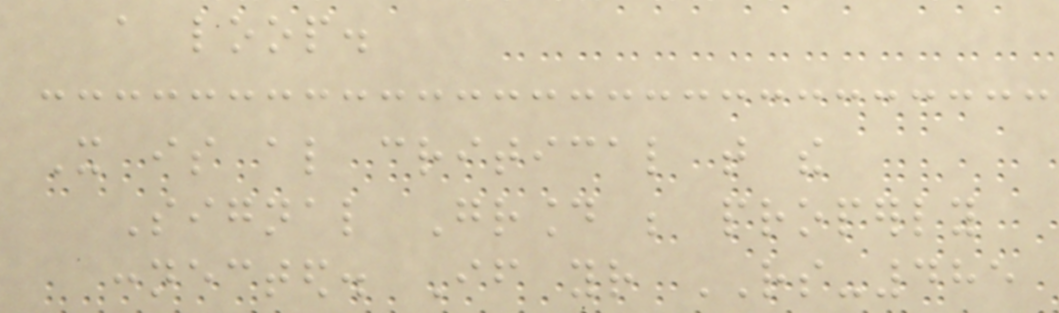a loop.
It is also critical that the
Signal Ground be properly
connected. If your RS-485
